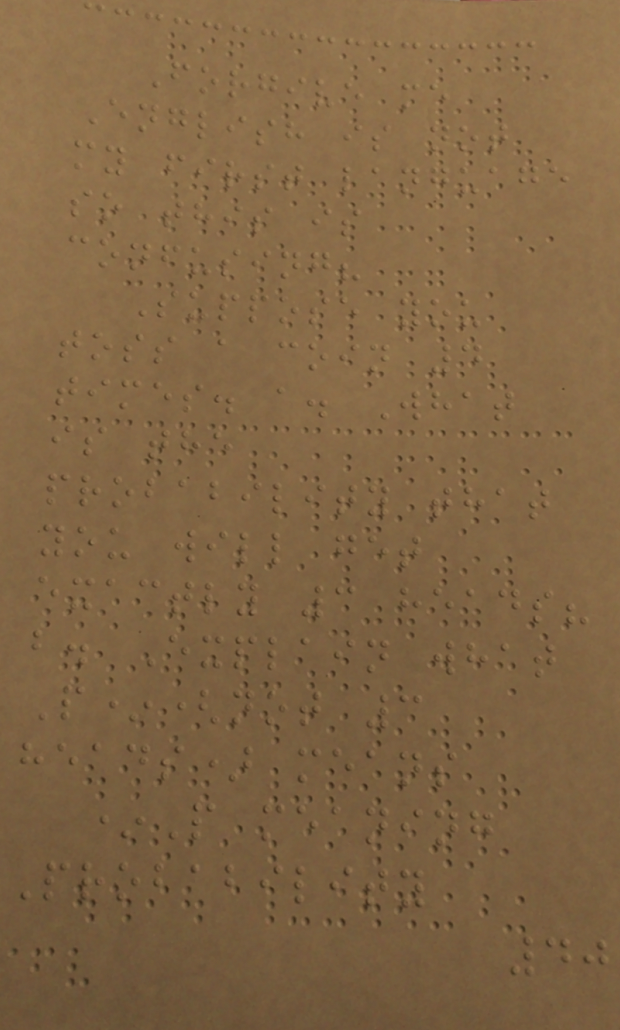Forgive me
English is not
my first language
so this is
confusing?
Suppose you
toss a coin 4
times. a. What
is the
probability that
you will get
exactly 3 heads?
b. Explain what
P*(not 3
heads) means
*P meaning
Probability
40
